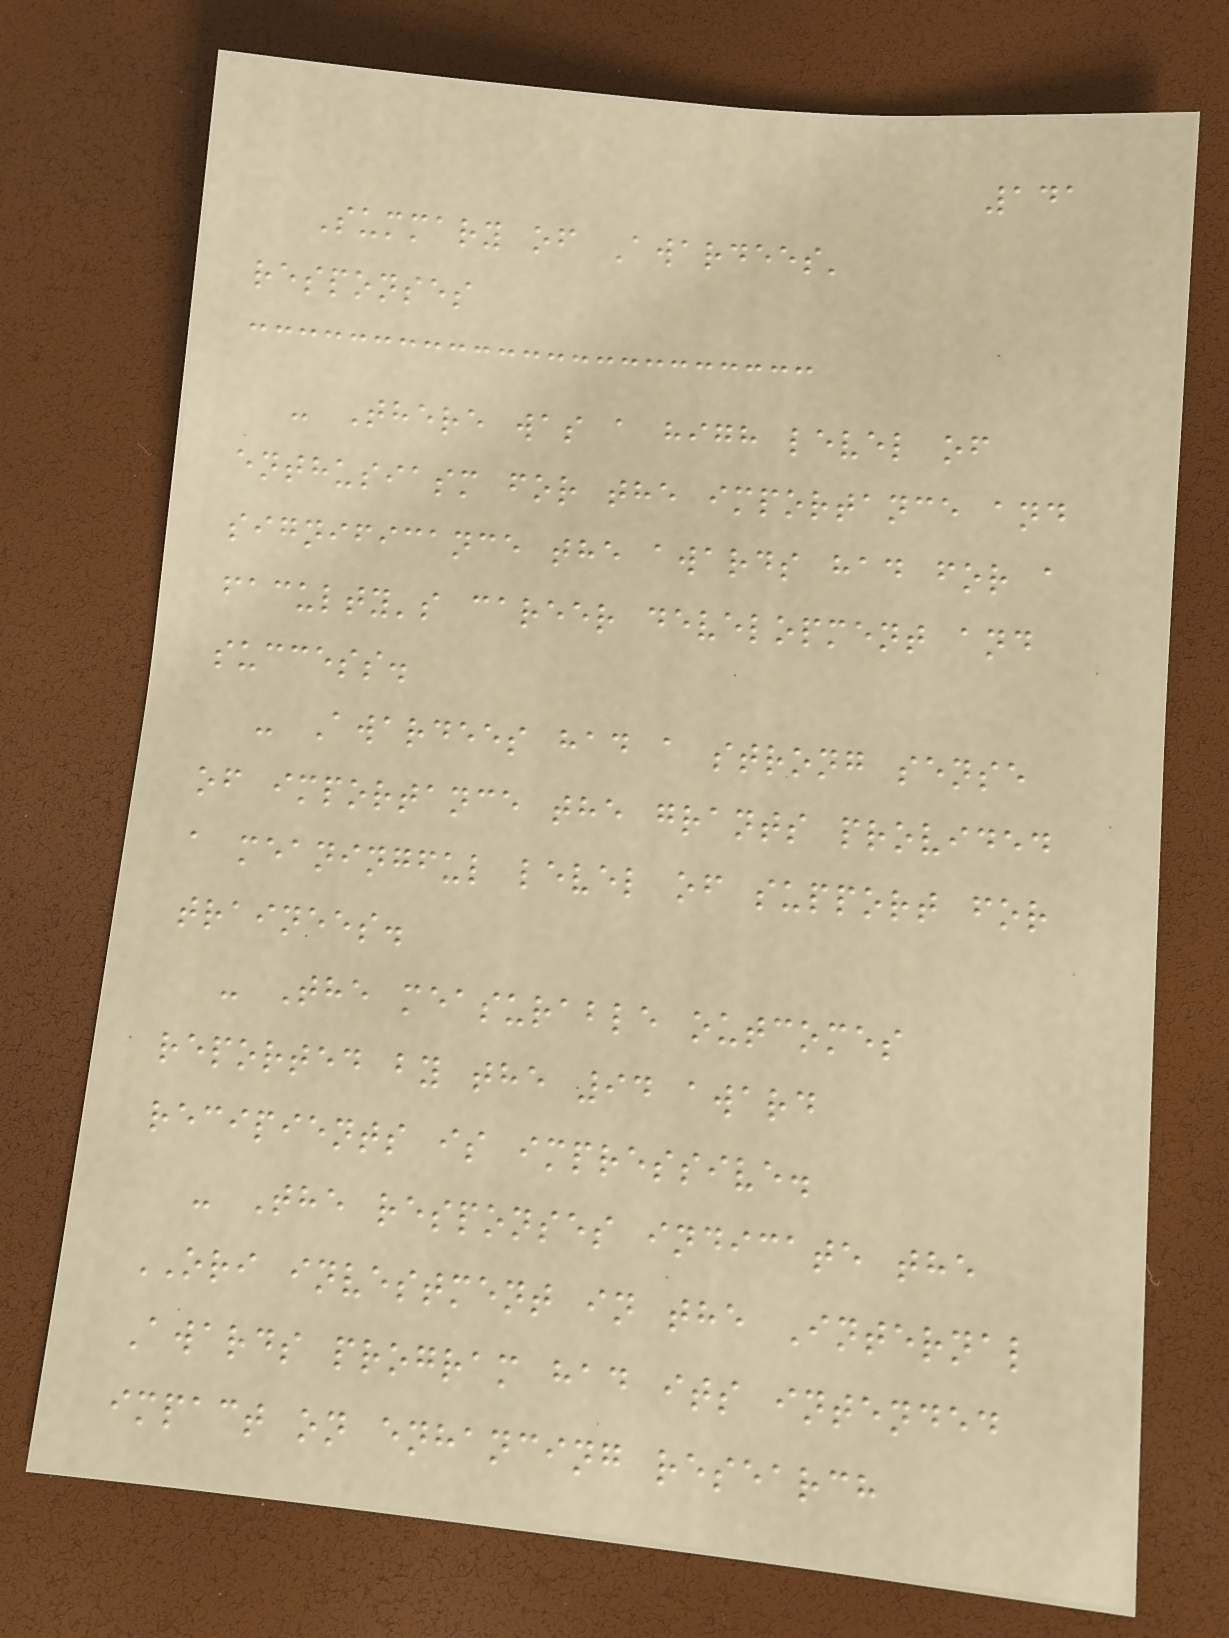141
Summary of Awardees'
responses
- There was a high level of
enthusiasm for the importance and
significance the awards had for a
faculty's career development and
success.
- Awardees had a strong sense
of importance the grants provided
a meaningful level of support for
trainees.
- The measurable outcomes
reported by the 94 award
recipients is impressive.
- The responses indicate the
ORI investment in the Internal
Awards program had its intended
impact on enhancing research
